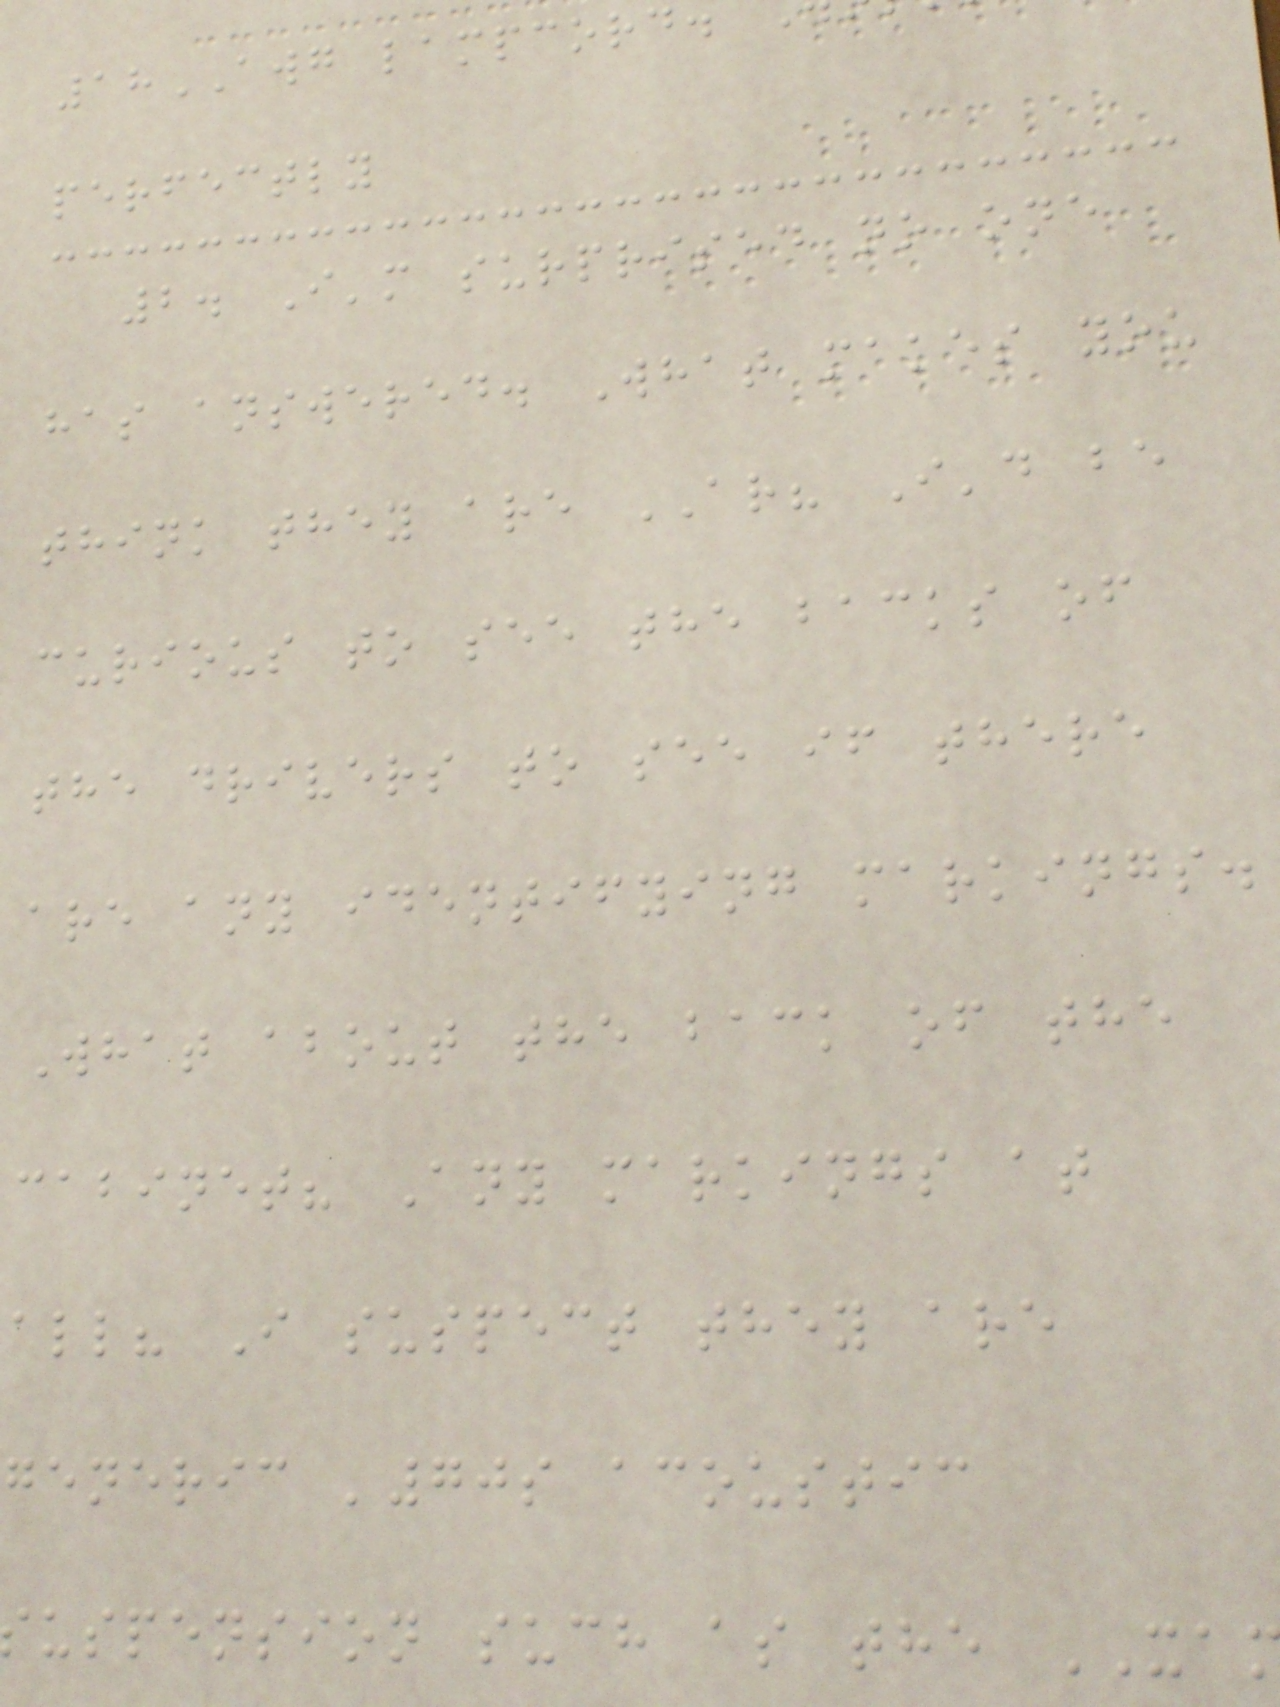18AWG lampcord
perfectly
2. I'm surprised no one
has answered. What makes you
think they are AR? I'd be
curious to see the backs of
the drivers to see if there
are any identifying markings.
What about the back of the
cabinet? Any markings at
all? I suspect they are
generic '70s acoustic
uspension such as the XA
